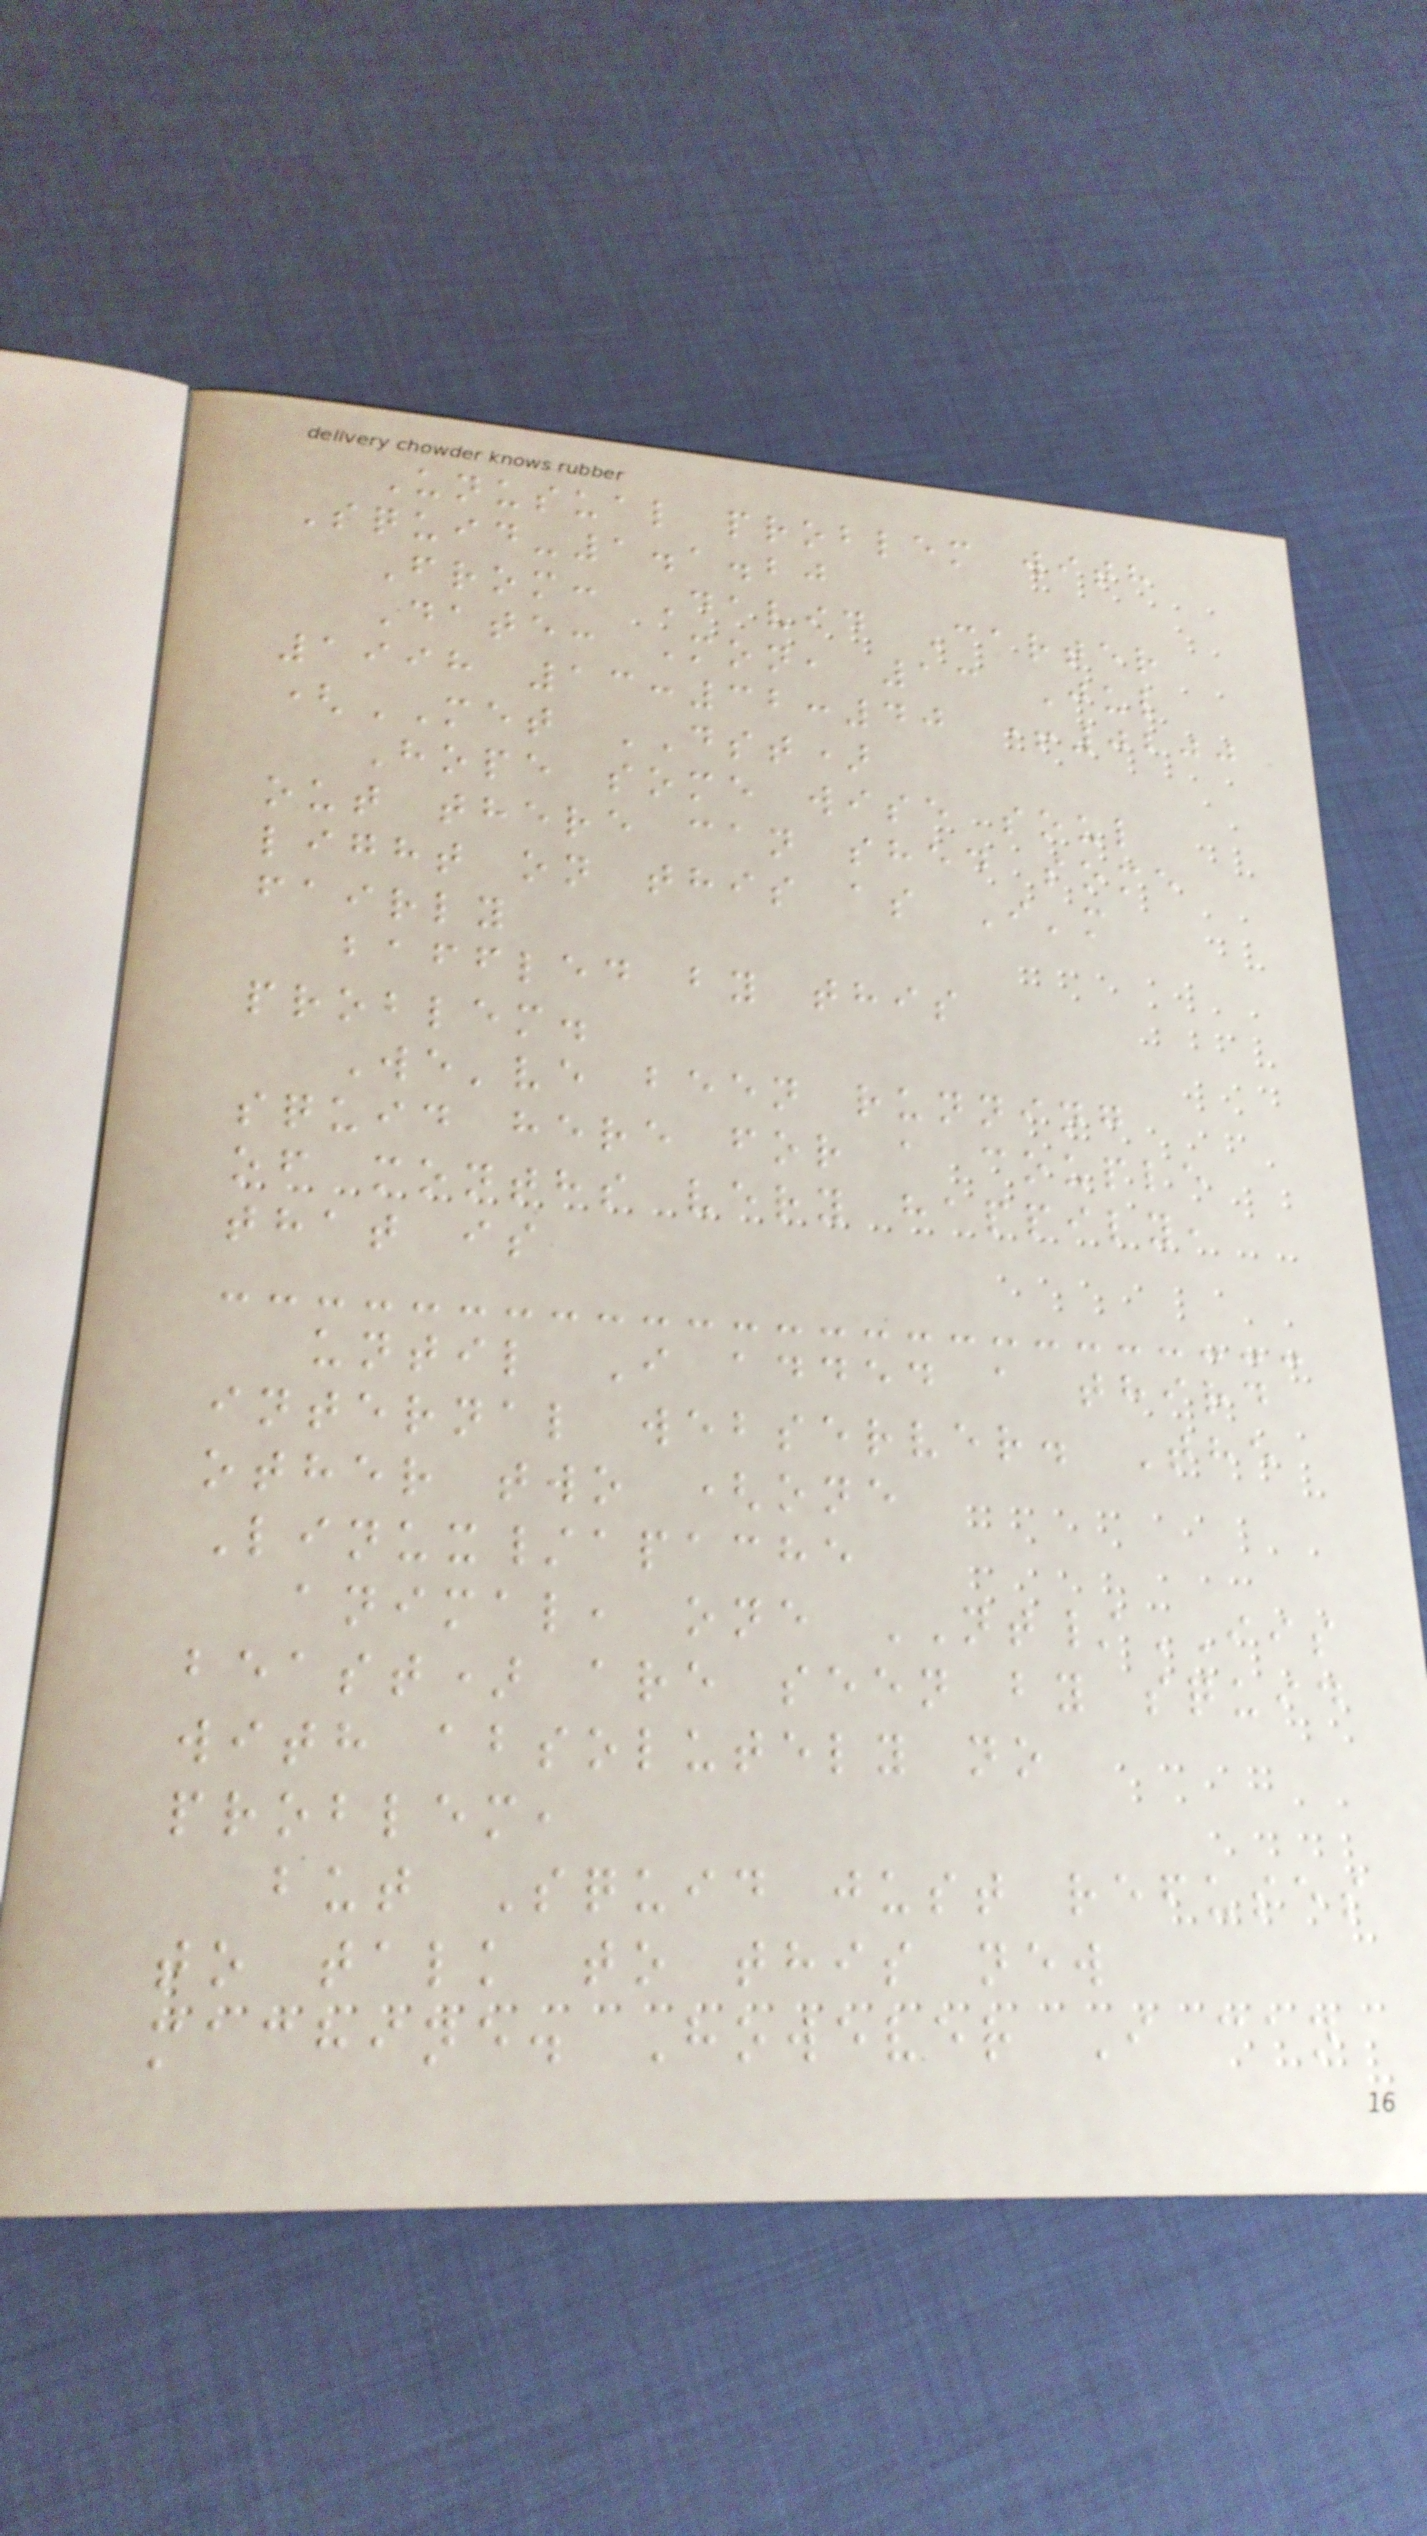Unusual problem with
Squid-1.1.20
From: David Carter
Date: Mon, 13 Jul
1998 13:32:40 +0200
(MET DST)
Hope some wise soul
out there can shed some
light on this as I'm
fairly
baffled by this
problem.
We've been running
squid here for a couple
of months very happily,
that is
until I added a third
internal webserver. The
other two (one
Linux/apache
animal, one NT/IIS
beast) are seen by squid
with absolutely no
problem,
but Squid just refuses
to talk to this new
machine. However I can
